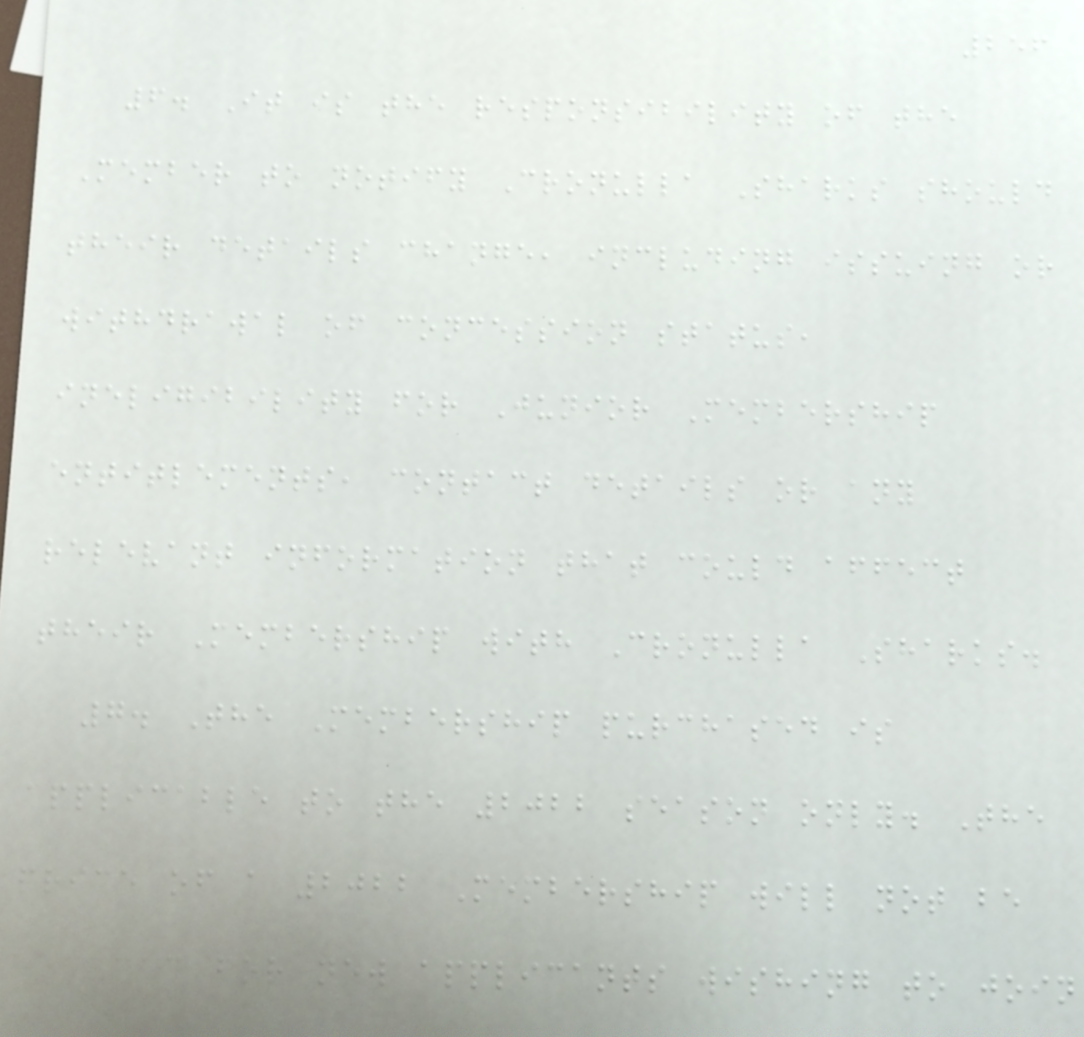256
6. It is the responsibility of the
Member to notify Cronulla Sharks should
their details change, including issuing or
withdrawal of concession status,
ineligibility for Junior Membership
entitlements, contact details or any
relevant information that could affect
their Membership with Cronulla Sharks.
7. The Membership purchased is
applicable to the 2022 season only. The
price of a 2022 Membership will not be
reduced for new applicants wishing to join
